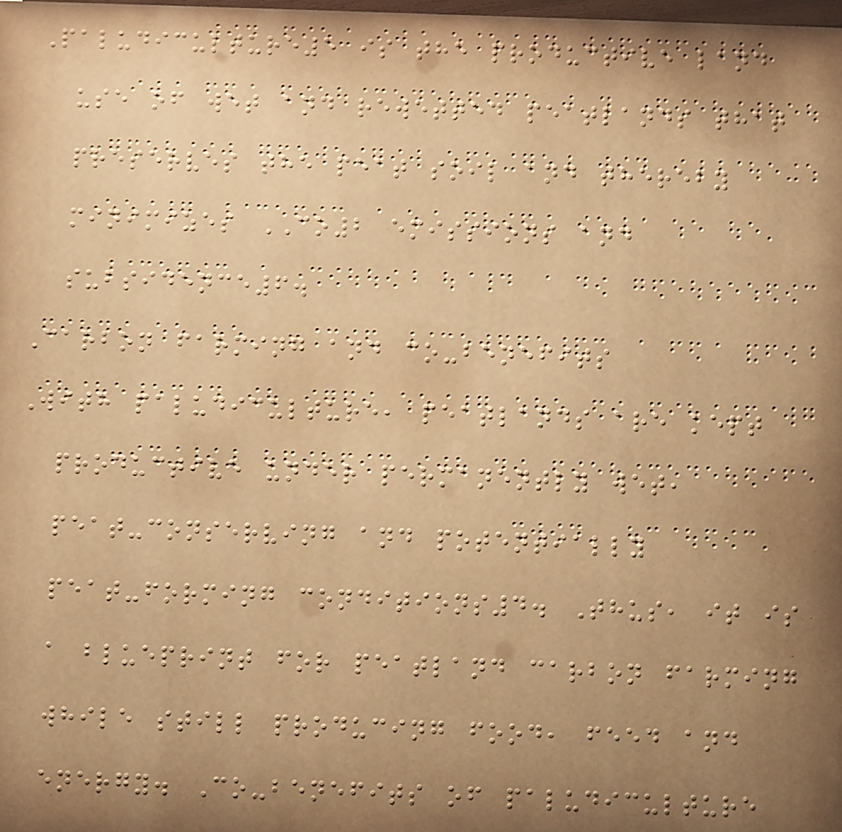Paludiculture5 is the productive land
use of wet and rewetted peatlands that
preserves the peat soil and thereby
minimizes CO2 emissions and
subsidence6.
Carbon farming and co-benefits
With paludiculture, peatlands are kept
productive under permanently wet,
peat-conserving and potentially
peat-forming conditions4. Thus, it is
a blueprint for peatland carbon farming
while still producing food, feed and
energy. Co-benefits of paludiculture
